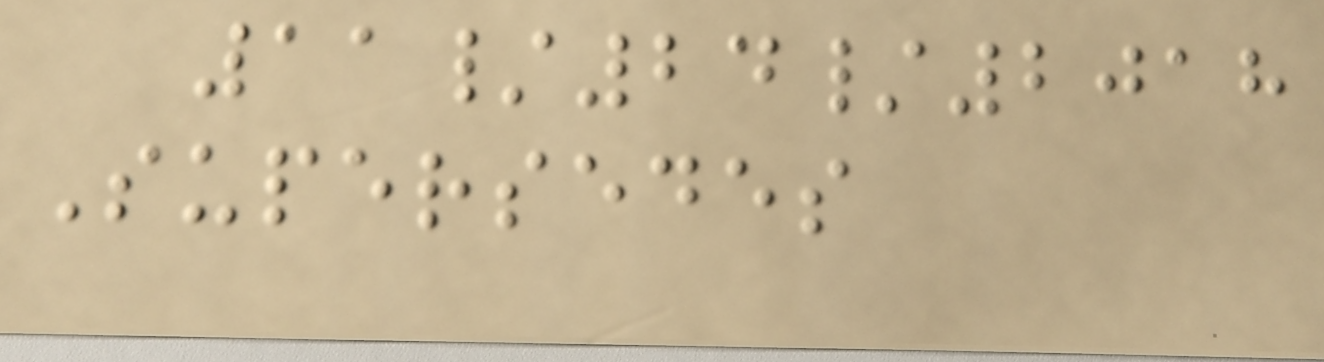11/24/2018
Supersedes
